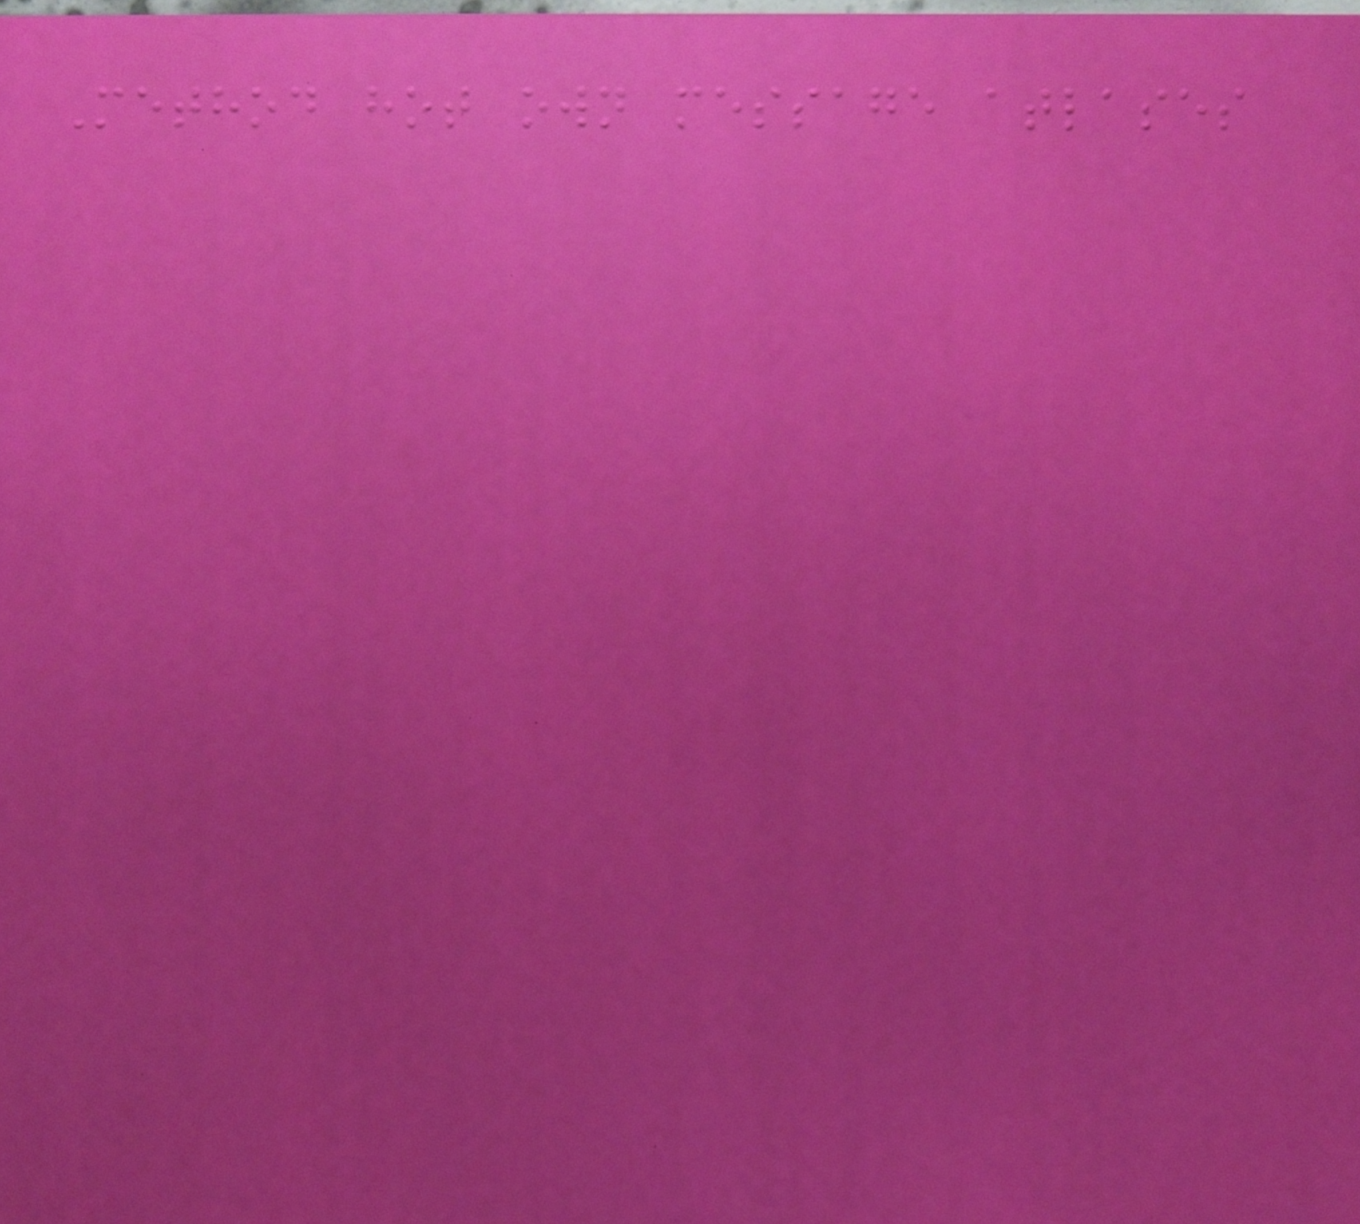Method hot own message atlases
